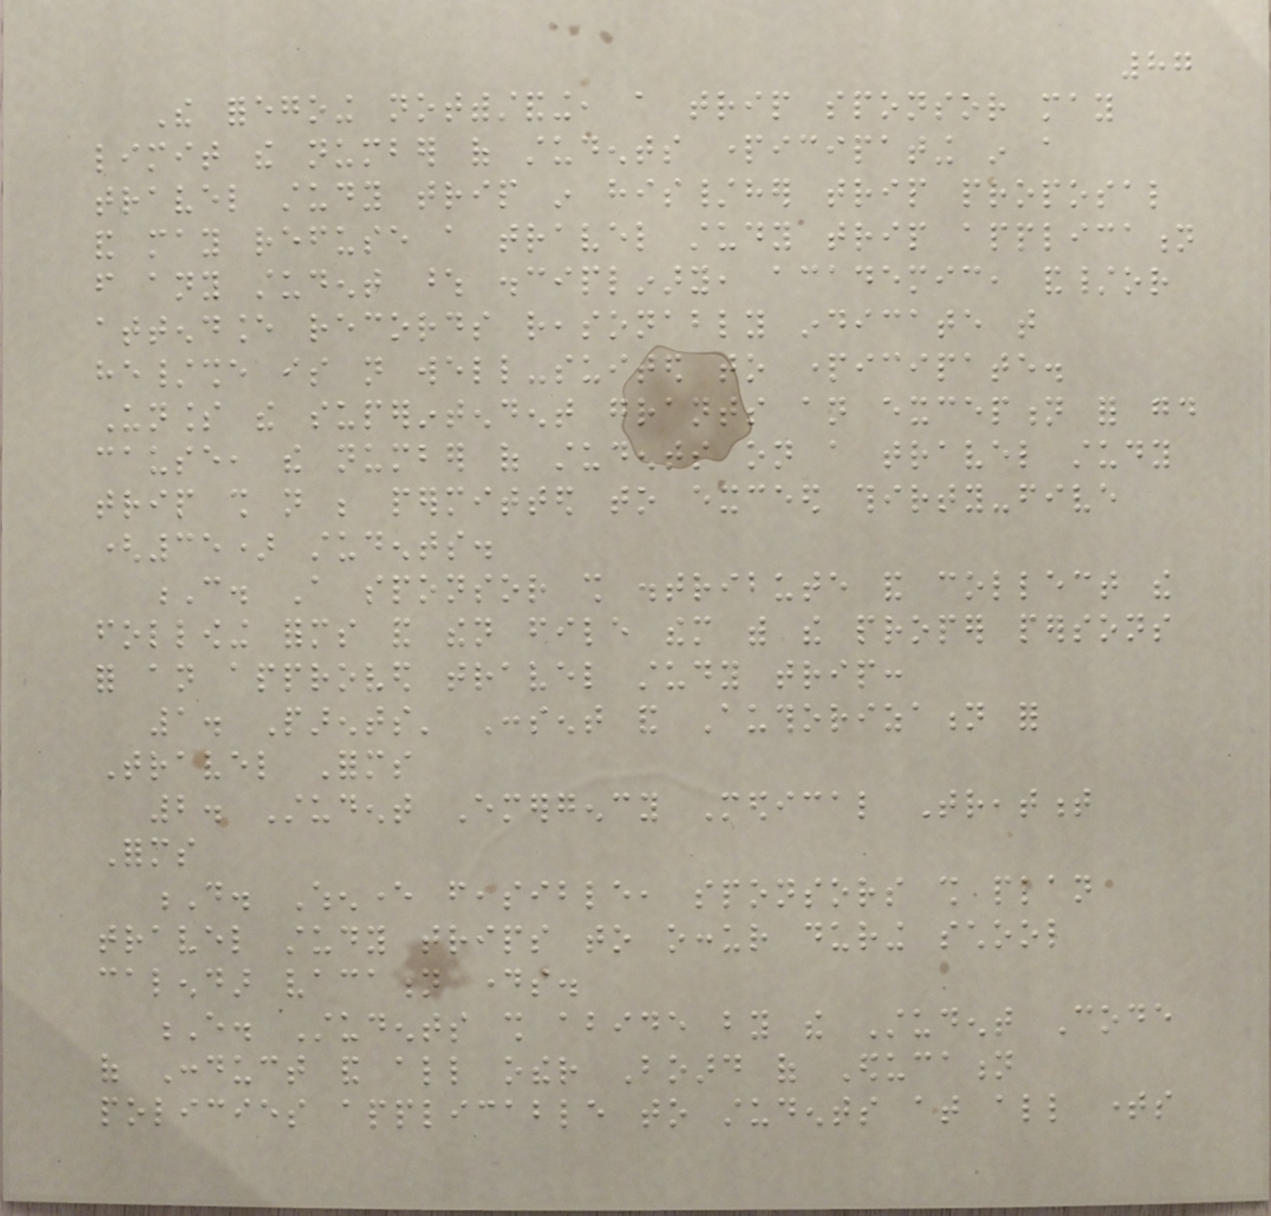87
The foregoing notwithstanding, a trip sponsor may
limit the number of students participating in a
travel study trip in his/her trip proposal
and may refuse a travel study trip application
from any student whose disciplinary, academic, and/or
attendance records reasonably indicate that
he/she is not well-suited to participate.
Unless the superintendent grants an exception for good
cause, the number of students on a travel study
trip shall not be permitted to exceed thirty-five
(35) students.
C. A sponsor shall distribute and collect the
following forms and then file them with the proper persons
for an approved travel study trip:
1. Parents' Consent and Authorization for
Travel Forms
2. Student Emergency Medical Treatment
Forms
D. Whenever feasible, sponsors shall plan
travel study trips to occur during school
calendar vacation days.
E. Students shall abide by the Student Code
of Conduct and all other Board of Education
policies applicable to students at all times
